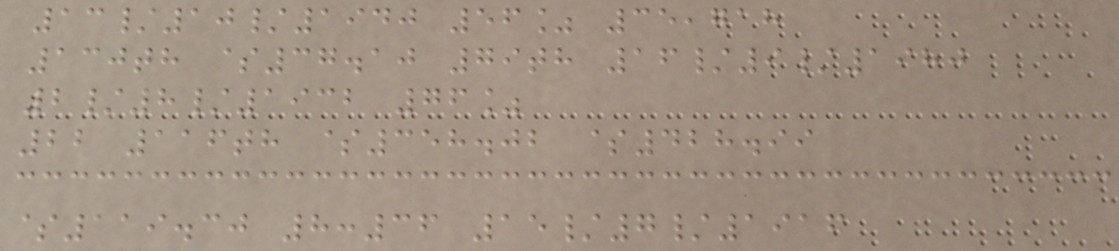13/10/1940 56% 35,718
130th $37.10 79th 16/9/1980
2/8/1932 76%
22 116th $358.02 $428.99
$119.30 8:36 15/7/1916
